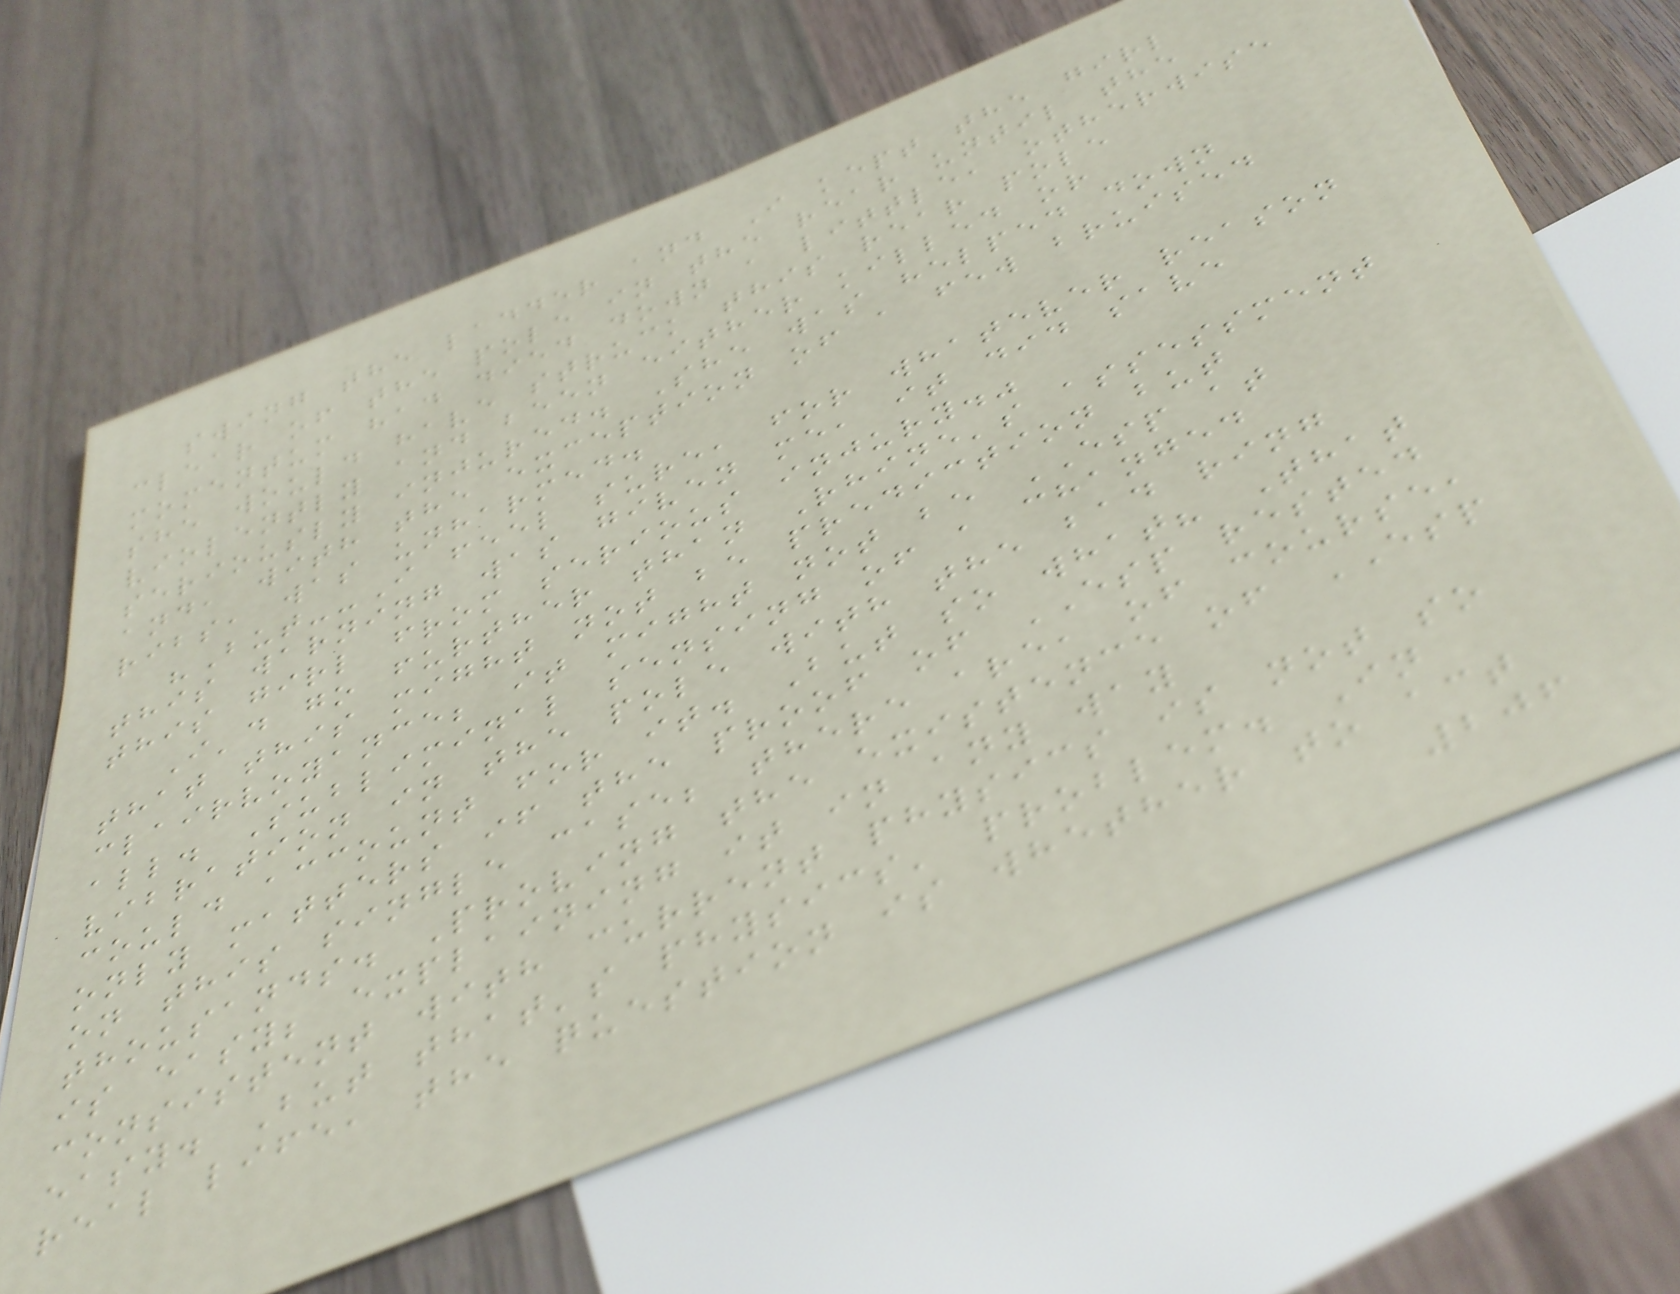swing the ladder and I kept the girl
clear of the pole in the rear until the
momentum had died down a little, otherwise
she would have struck this rear pole
violently and been either killed or
seriously injured. She was helped down
and, with the exception of a few bruised
ribs, was unharmed.
"But--I feel sure, for whatever reason
this warning was given me, it did save
this girl from serious injury."
I'd go further than Rhine's assessment
that this might not be prediction but
clairvoyance; it might not be ESP at
all. Subliminal sensing of a changed
vibration in the pole with the bad ring
could account for it. But so what? That
only matters if the proof of ESP rested
on this single case; there are, of course,
thousands. Proving the existence of ESP
is easy; explaining it in any way
consistent with current physics is not so
easy. But that's physics' problem. In
real life, the question is whether to act
206
